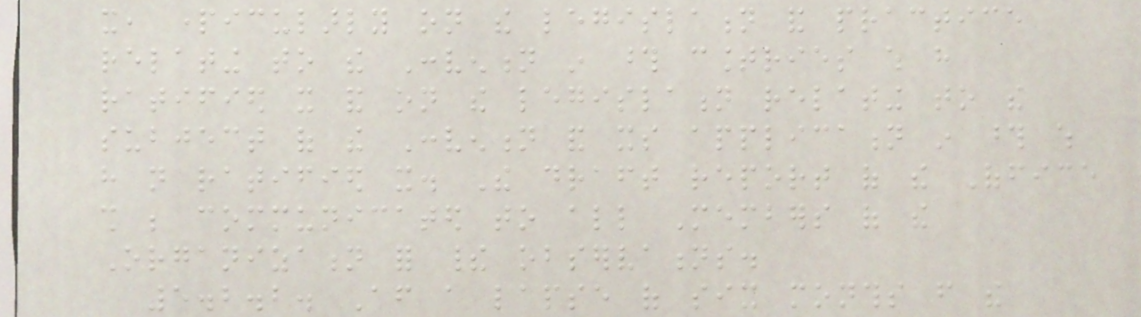it, particularly on the legislation and practice
relating to the Convention in those countries which have
ratified it and on the legislation relating to the
subject of the Convention and its application in those which
have not ratified it. The draft report of the Office
shall be communicated to all Members of the
Organization for their observations.
5.2.2. After a lapse of six months from the
